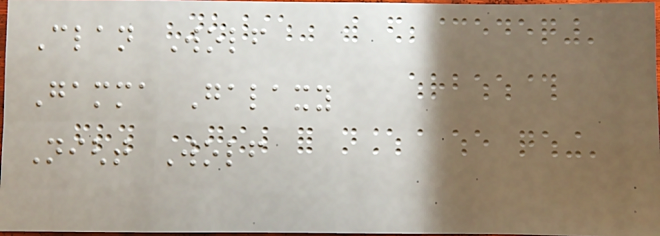Clan Wolf
Gamma Galaxy
Night Wolf
